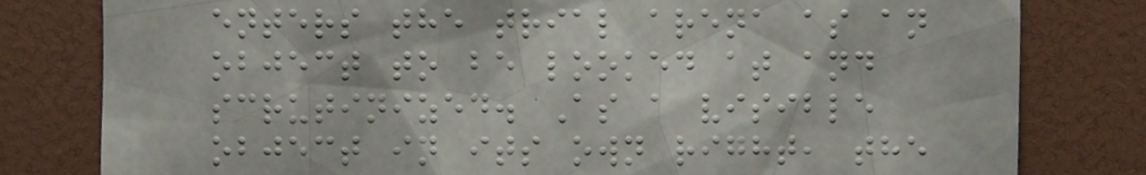enters the trial arena as an
object to be looked at and
scrutinized. As a visible
object in its own right, the
